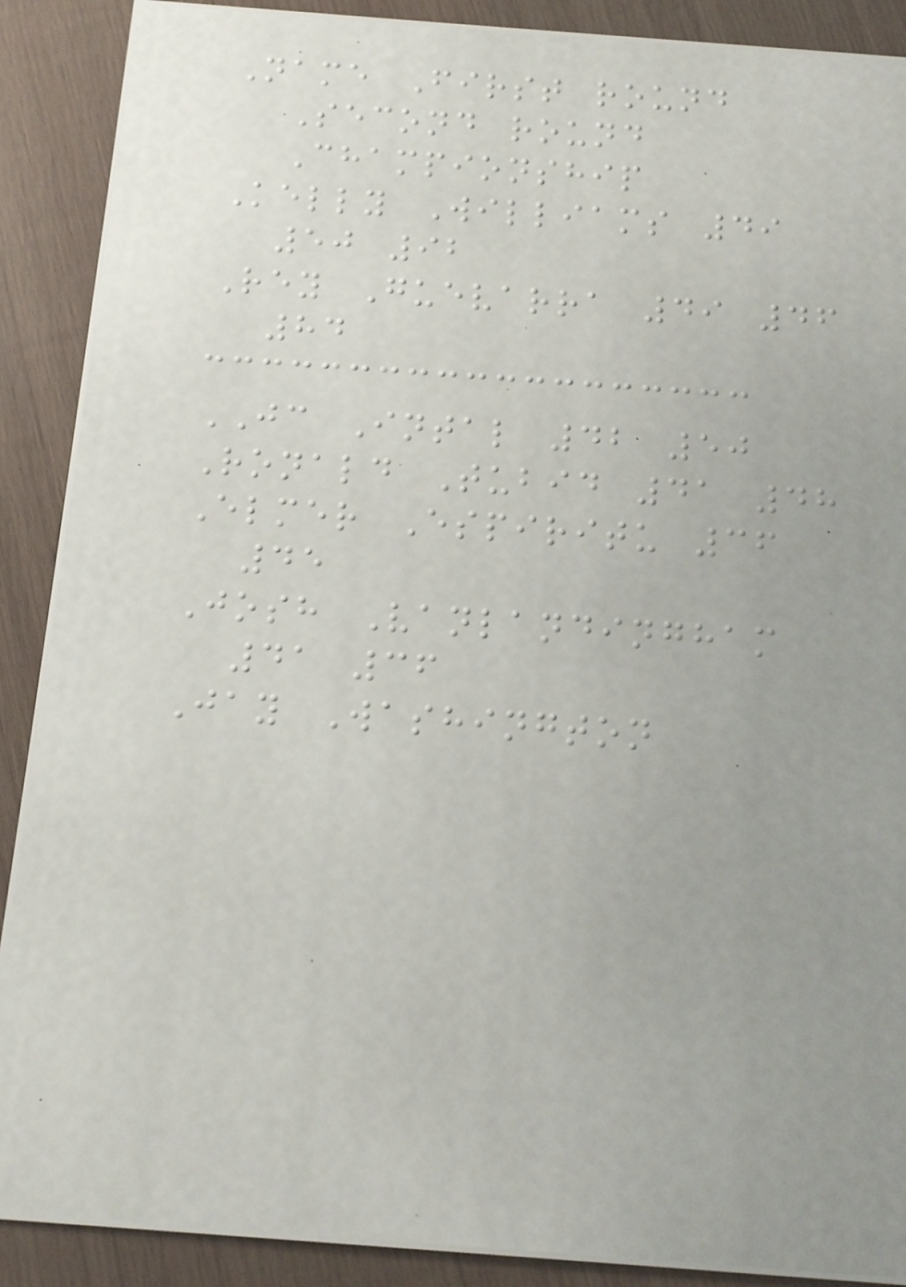Name First round
Second round
Championship
Kelly Williams 49
50 92
Rey Guevarra 49 46
84
JC Intal 42 50
Ronald Tubid 41 48
Elmer Espiritu 36
45
Josh Vanlandingham
41 36
Jay Washington
